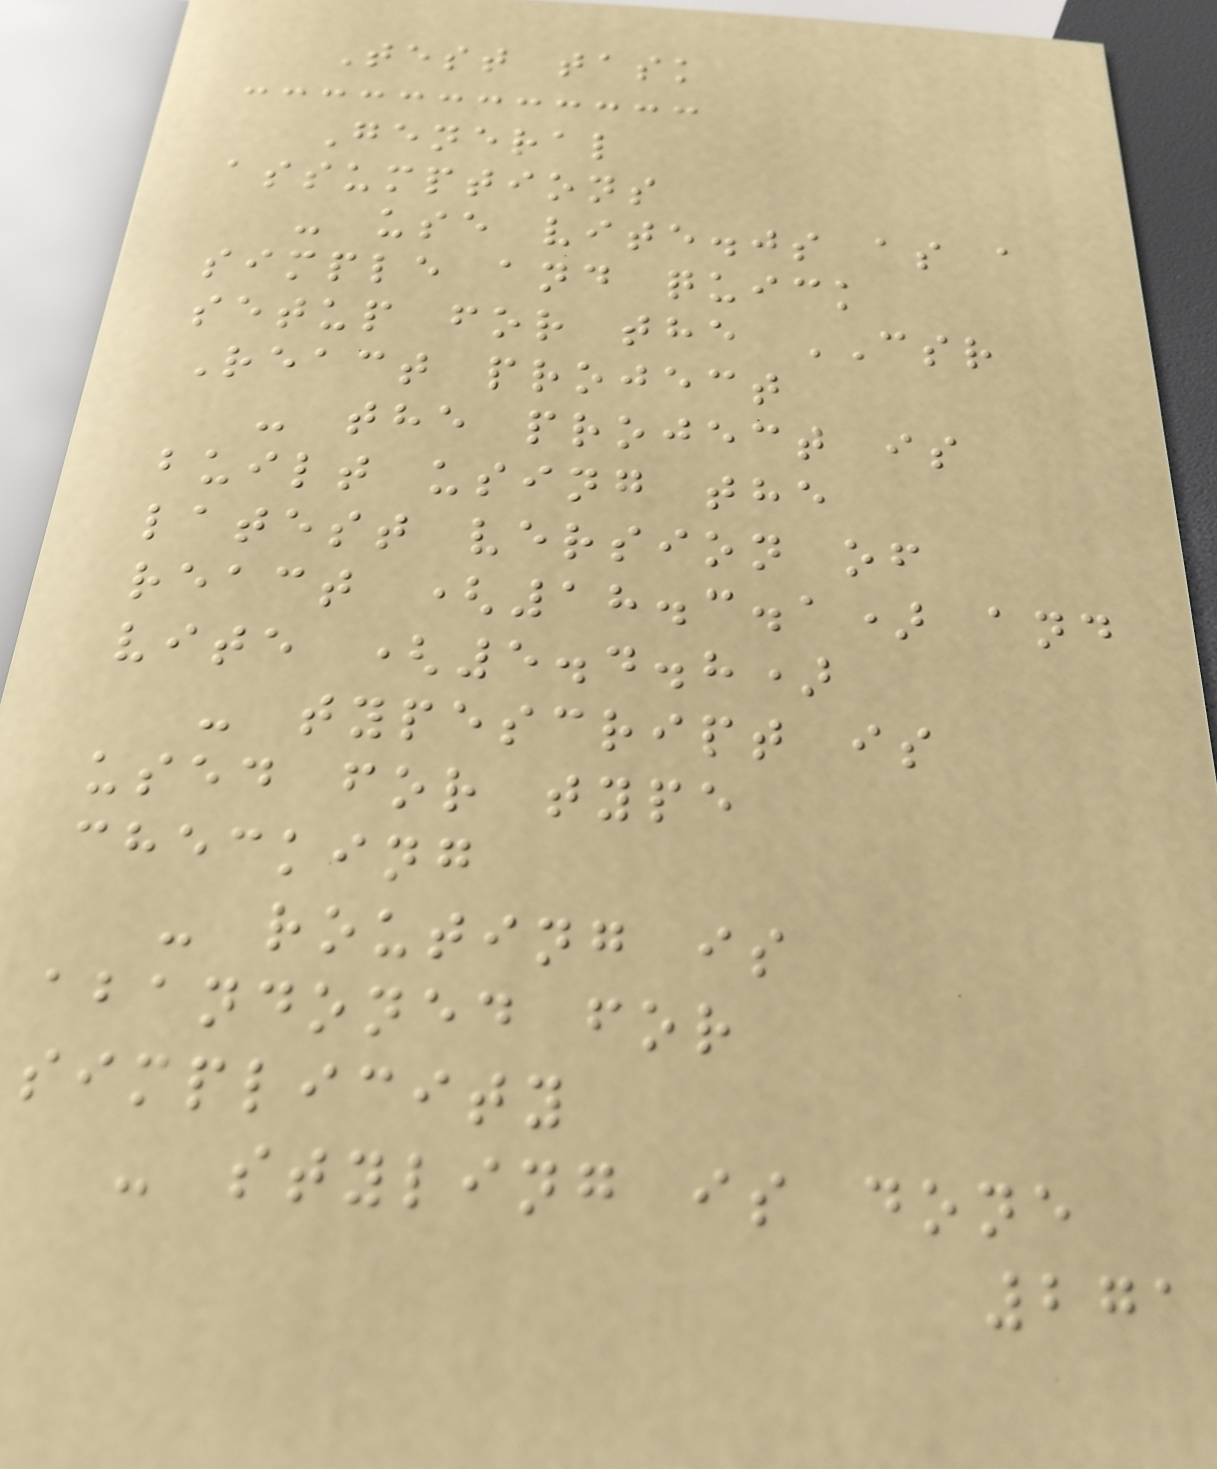Test task
General
assumptions
- use vite.js as a
simple and quick
setup for the CSR
React project
- the project is
built using the
latest version of
react (18.3.1) and
vite (5.4.8)
- typescript is
used for type
checking
- routing is
abandoned for
simplicity
- styling is done
271
